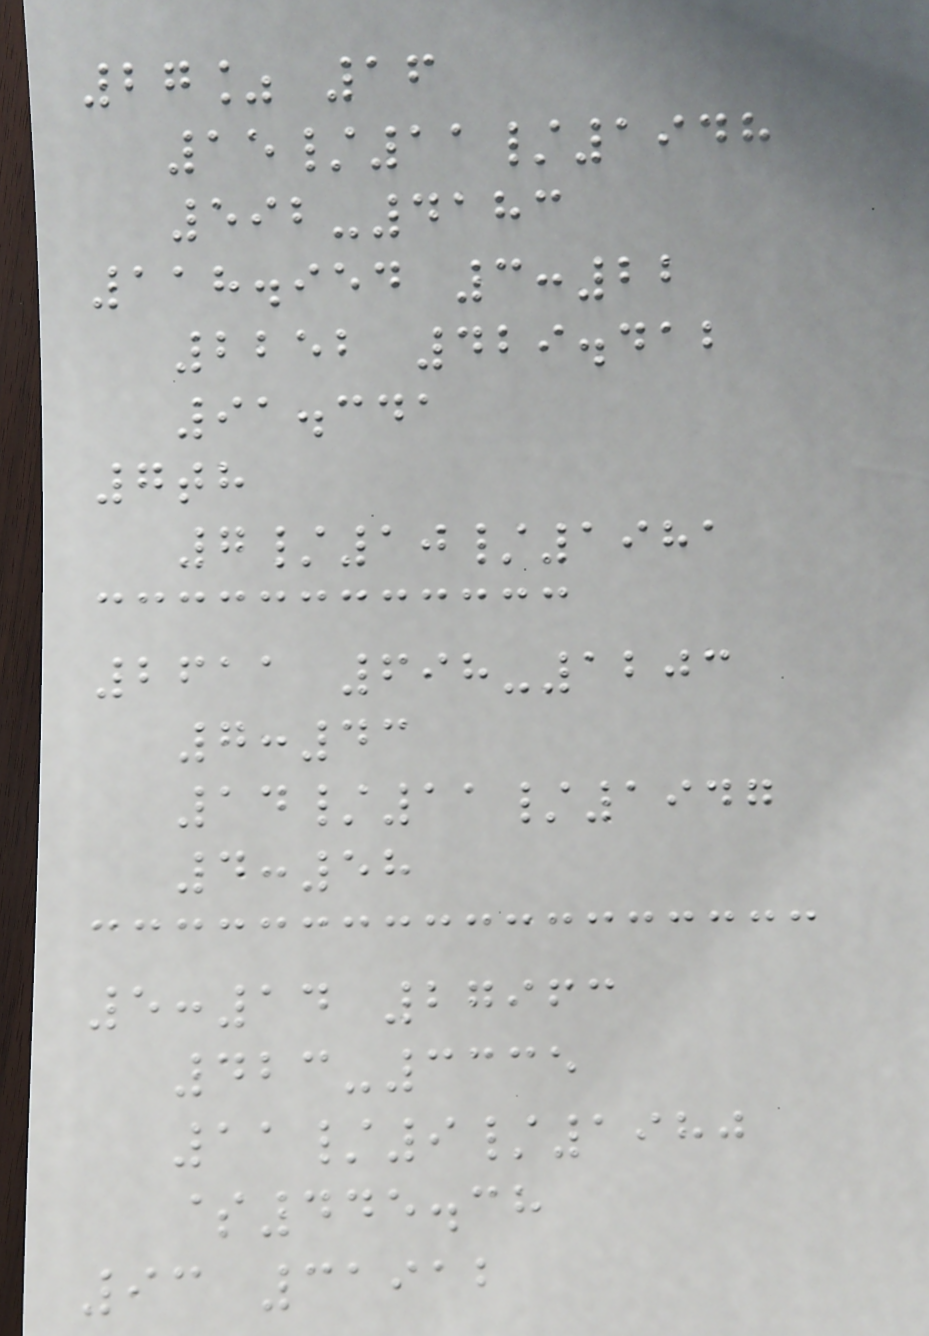27% 16
15/11/1948
592-4183
118.954 3:22
2252 429.412
91.341
7th
7/10/1981
2611 698-1203
7:43
14/11/1947
4:58
5:14 27963
423-3335
11/9/1980
$445.38
93 31912
